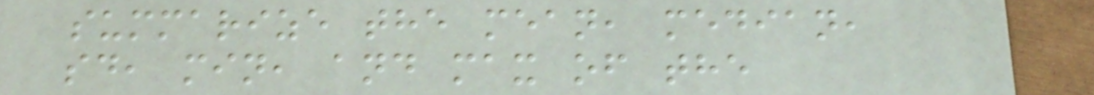summarize the mean, median,
sd, min, and max of the
